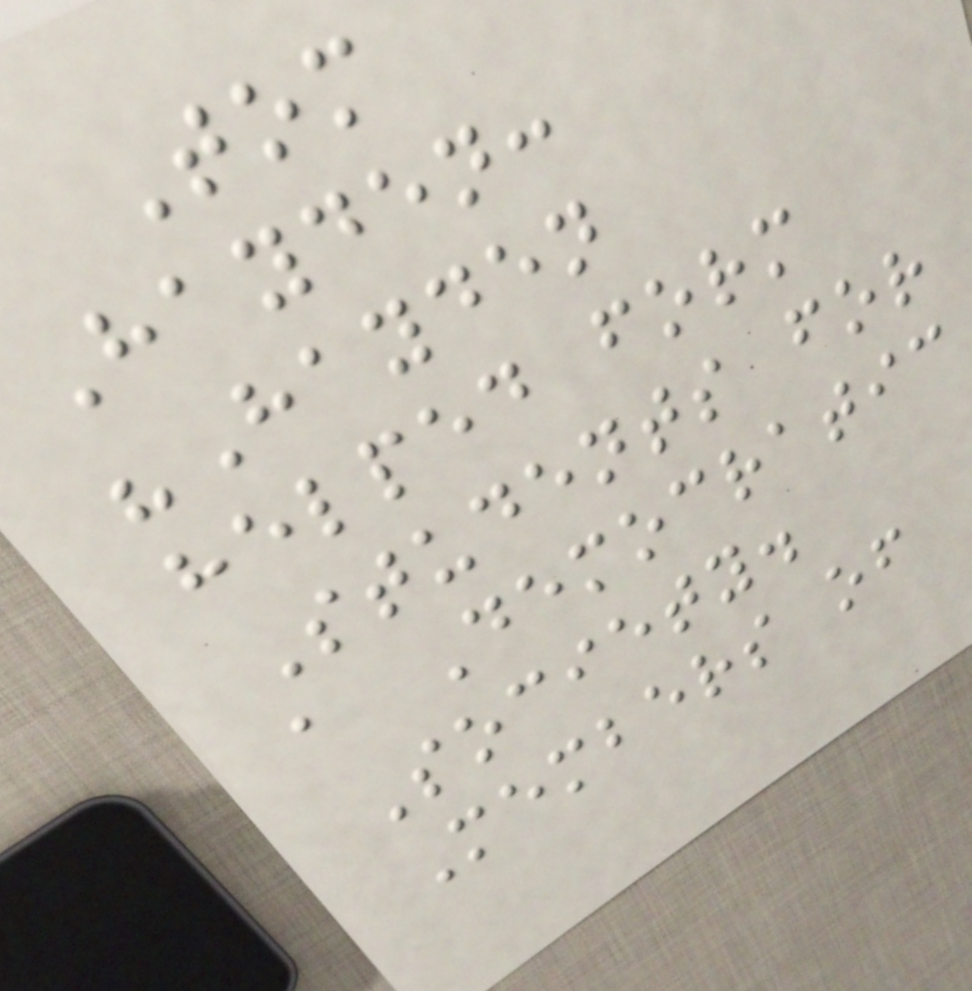Tom
Hayden:
"Hayden
helped form
Students for
a Democratic
Society.
Members of
